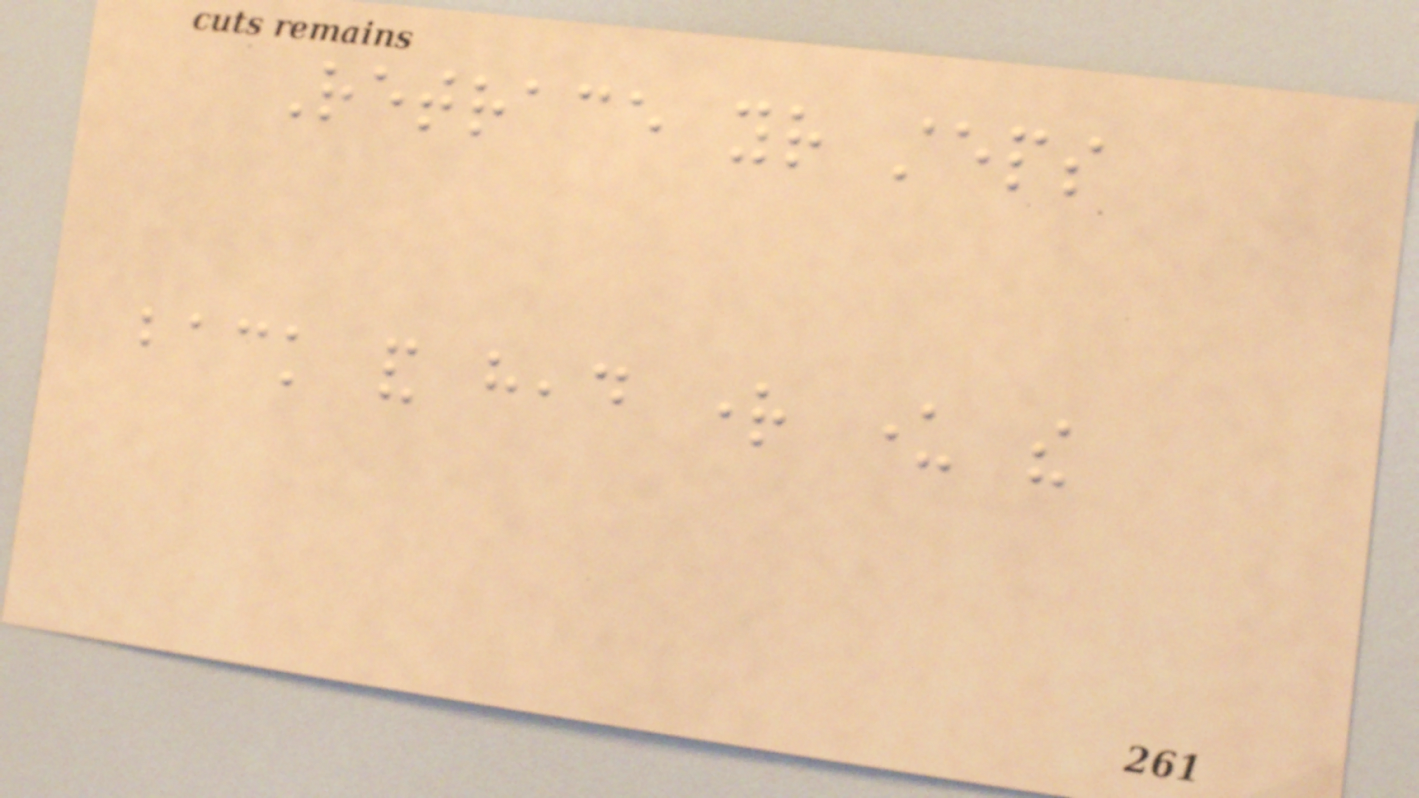Retrace your steps
back and head right under the
